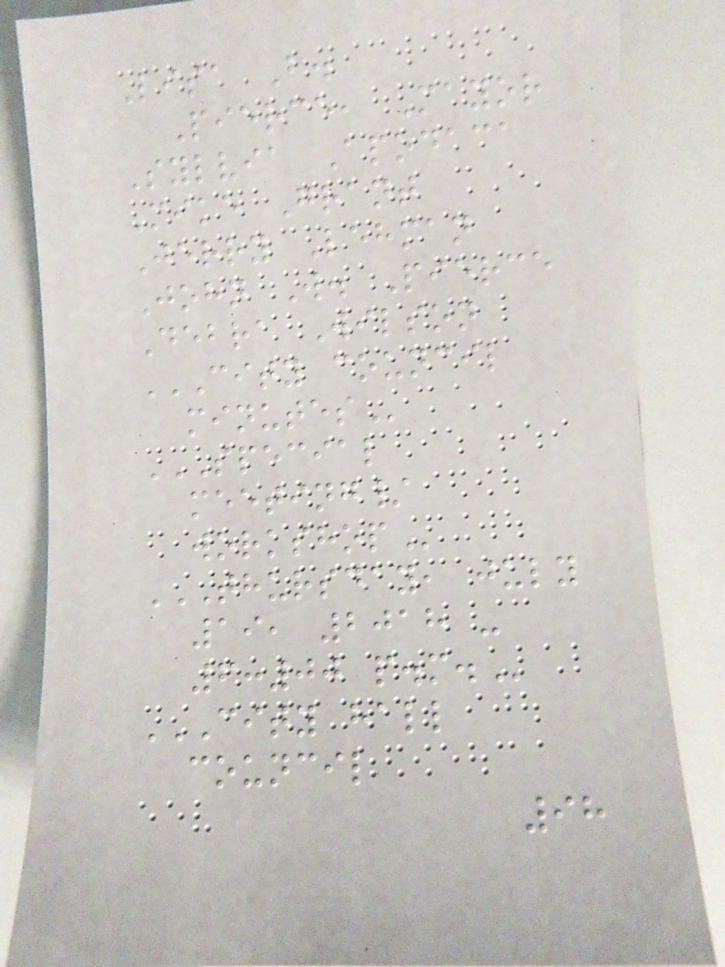Lisa B.
Pierce, Mayor
Sylvia Apodaca
Mike Grant
Jerry Lehman
John W. Pierce
Debra Wilson
CITY COUNCIL
MINUTES
SPECIAL
MEETING/
WORKSHOP
THURSDAY, JULY
19, 2018 -
6:00 P.M.
CITY HALL
COUNCIL
98
